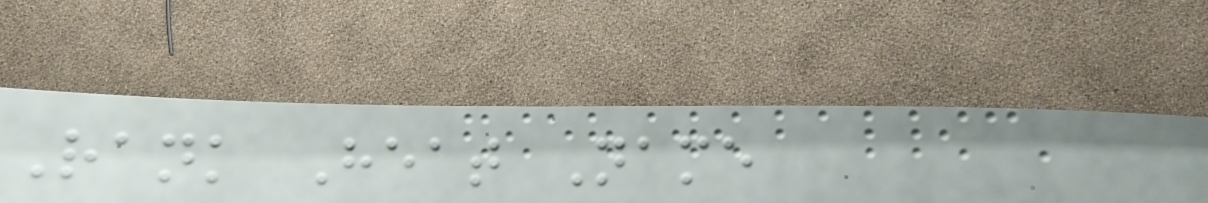Rank Heat Name
